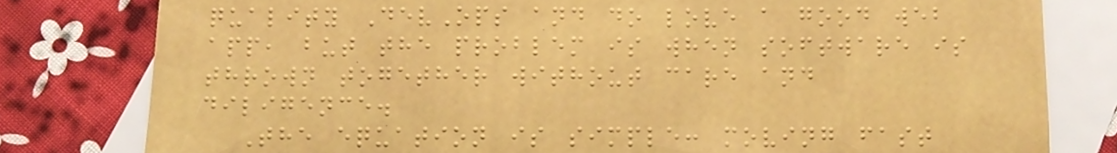quality DevOps and do love a good web
app, but the problem is when software is
thrown together without care and
diligence.
The equation is simple: moving fast
